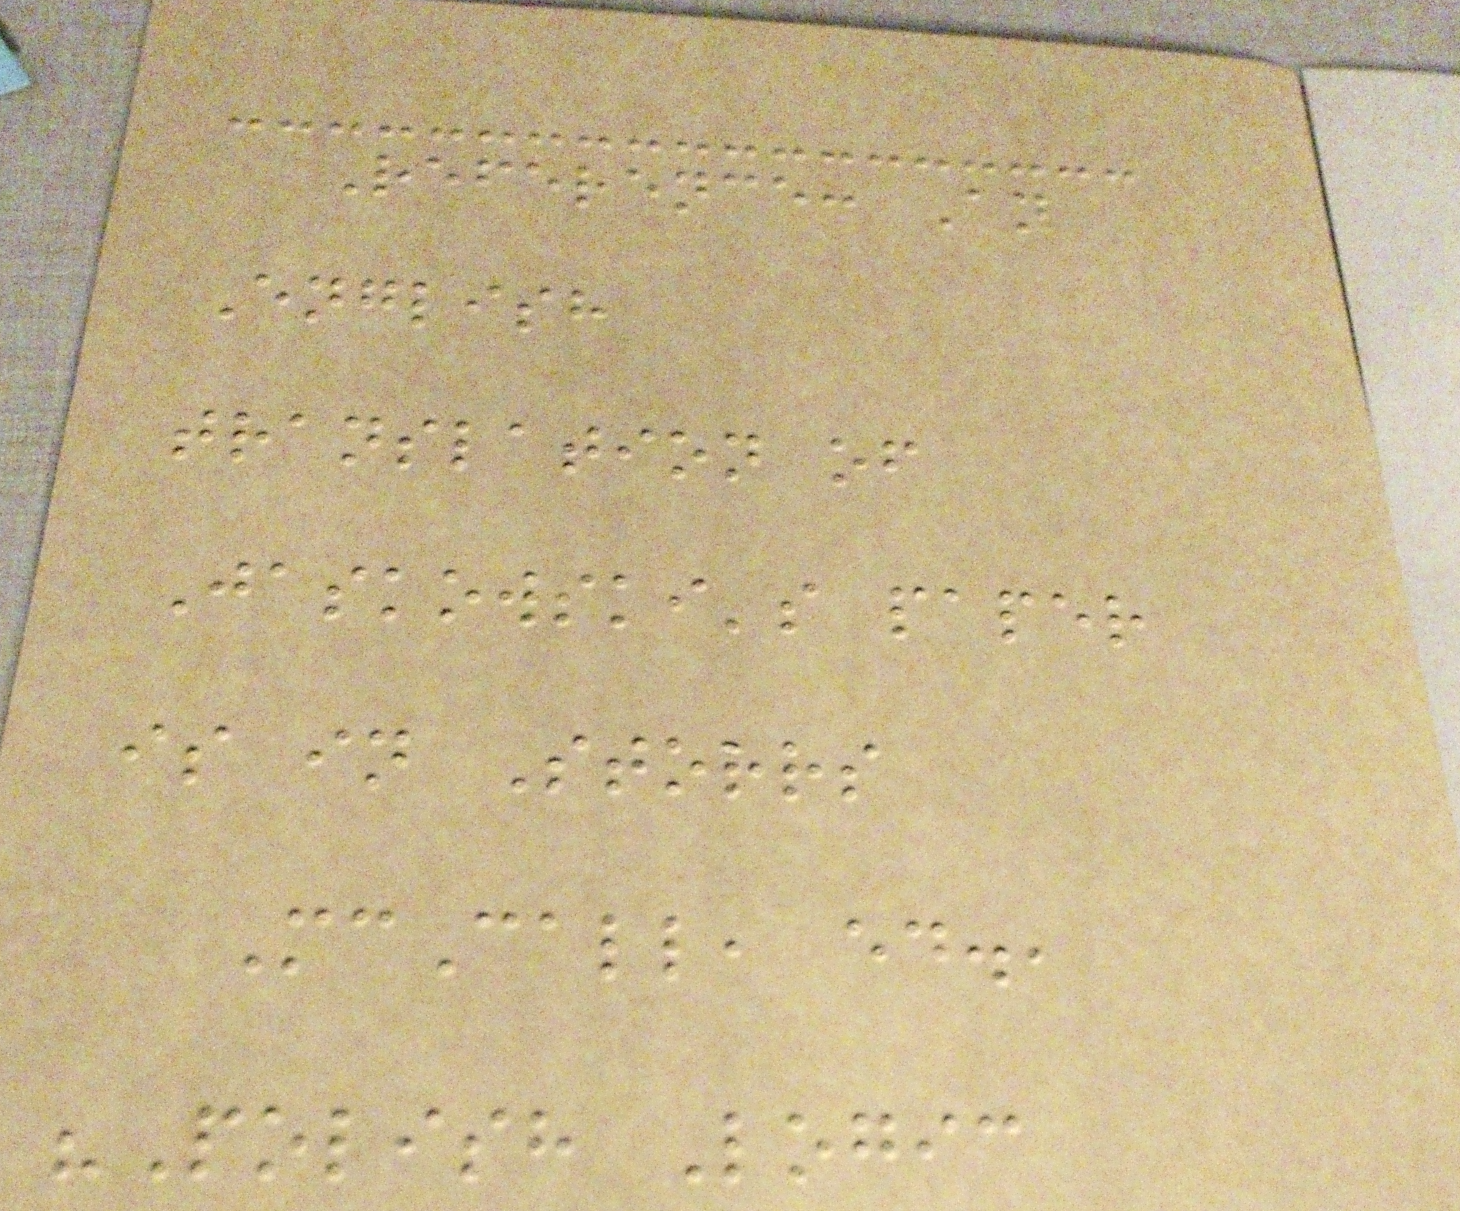Reference: An
English
translation of
Jaskowski's paper
is in Storrs
McCall, ed.,
"Polish Logic
